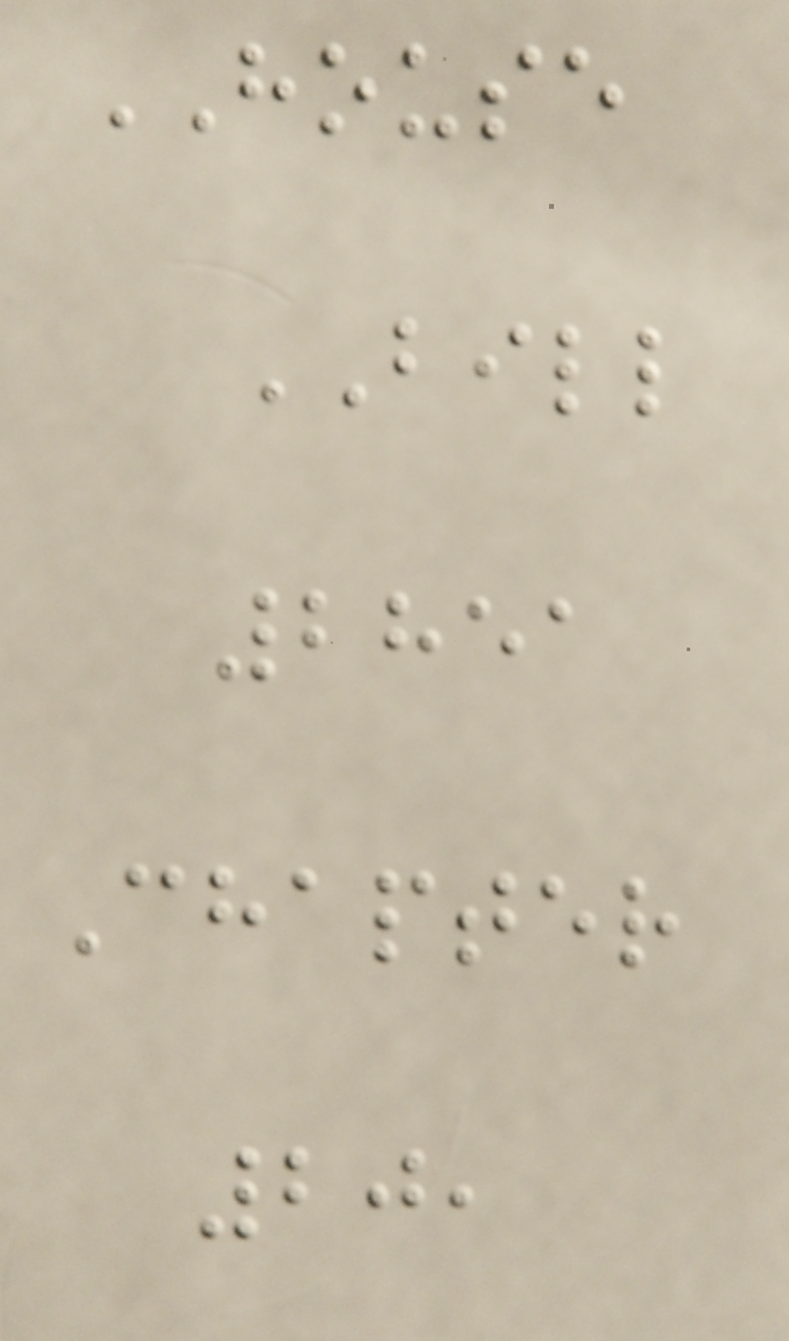HOUSE
BILL
2851
Chapter
20,
